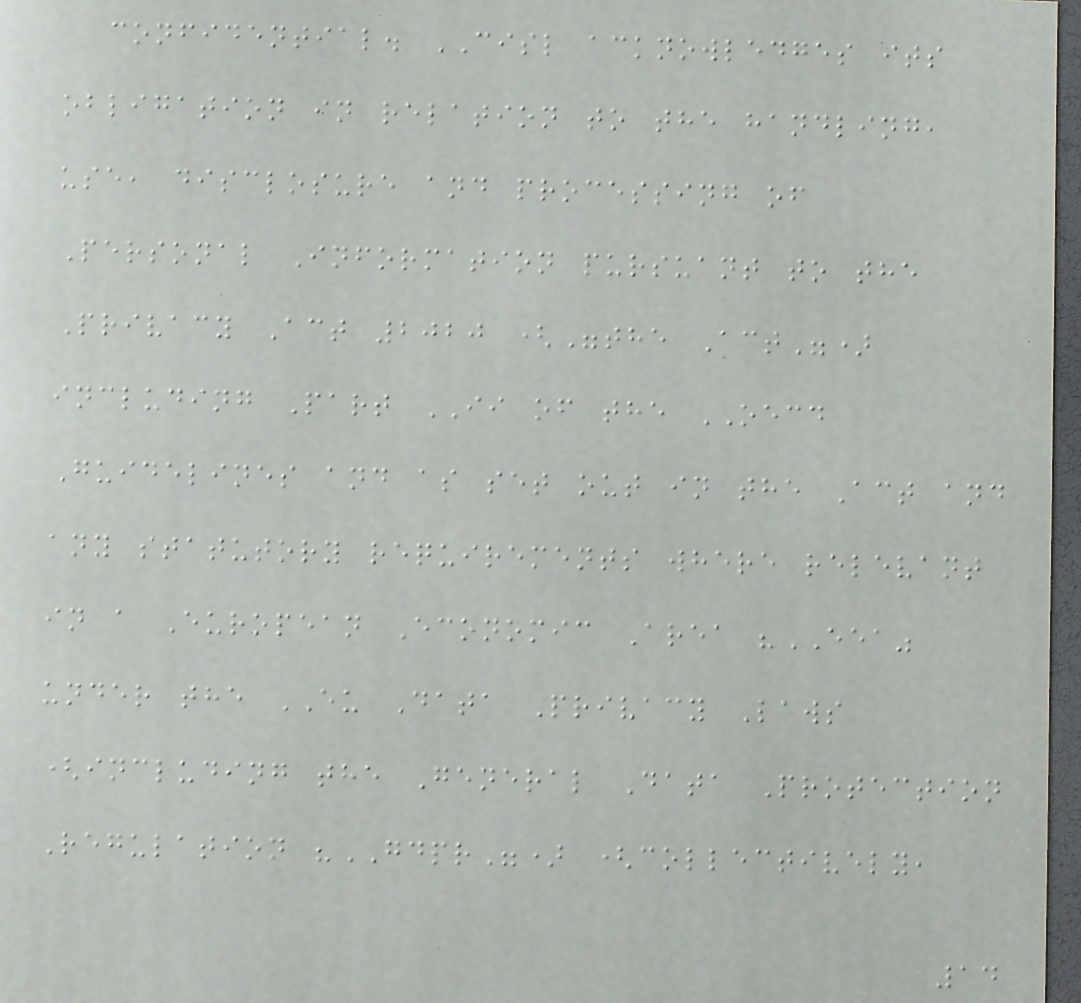confidential. CISL acknowledges its
obligation in relation to the handling,
use, disclosure and processing of
Personal Information pursuant to the
Privacy Act 2020 ("the Act")
including Part II of the OECD
Guidelines and as set out in the Act and
any statutory requirements where relevant
in a European Economic Area "EEA"
under the EU Data Privacy Laws
(including the General Data Protection
Regulation "GDPR") (collectively,
14
